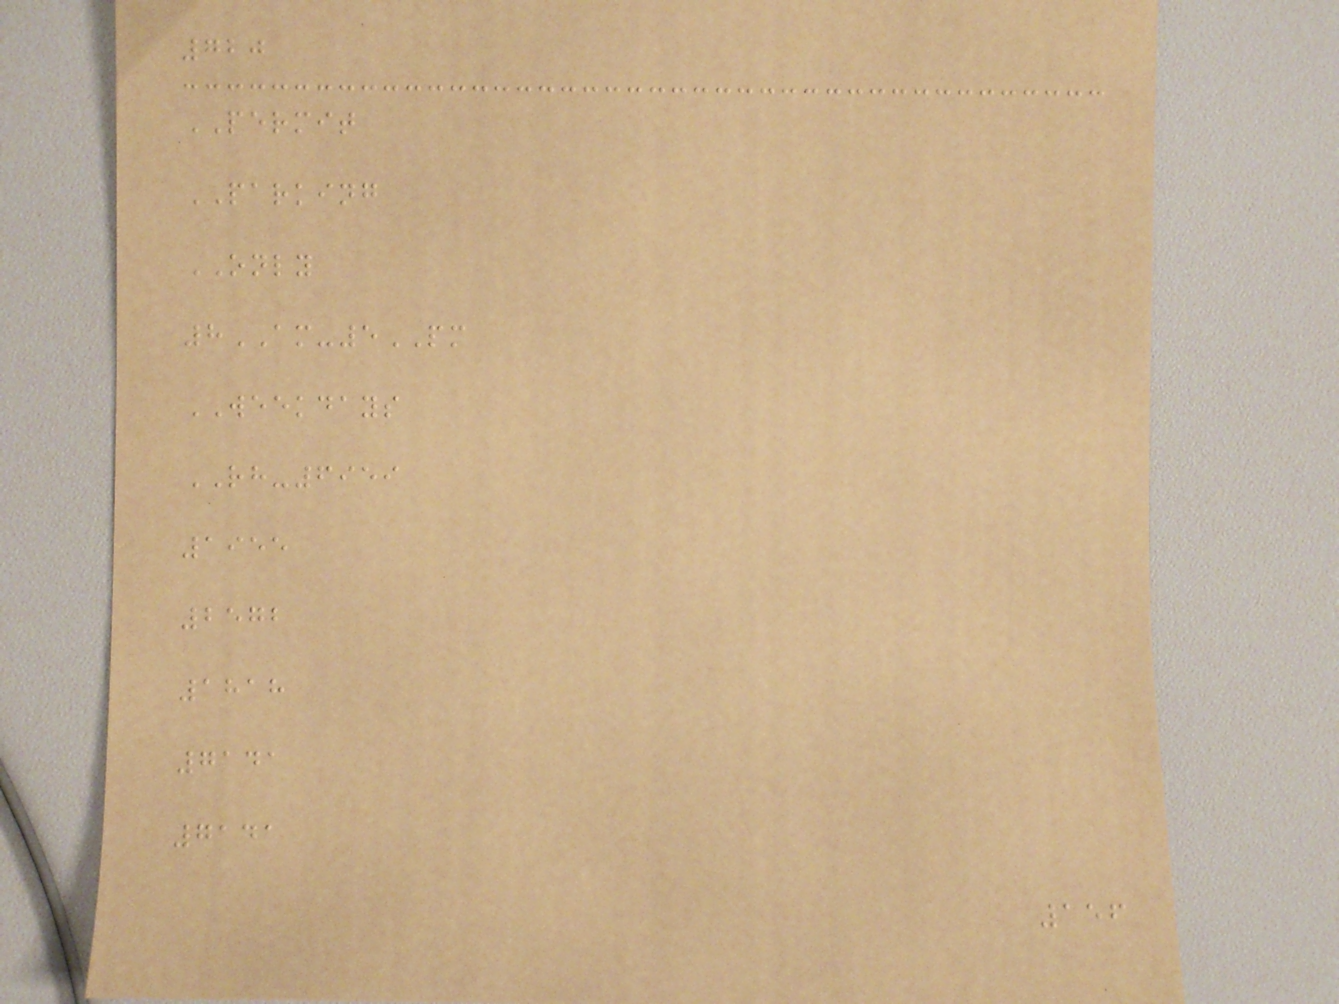720
PERMIT
PARKING
ONLY
8AM-5PM
WEEKDAYS
RH-6959
1955
2572
1818
7141
7141
156
